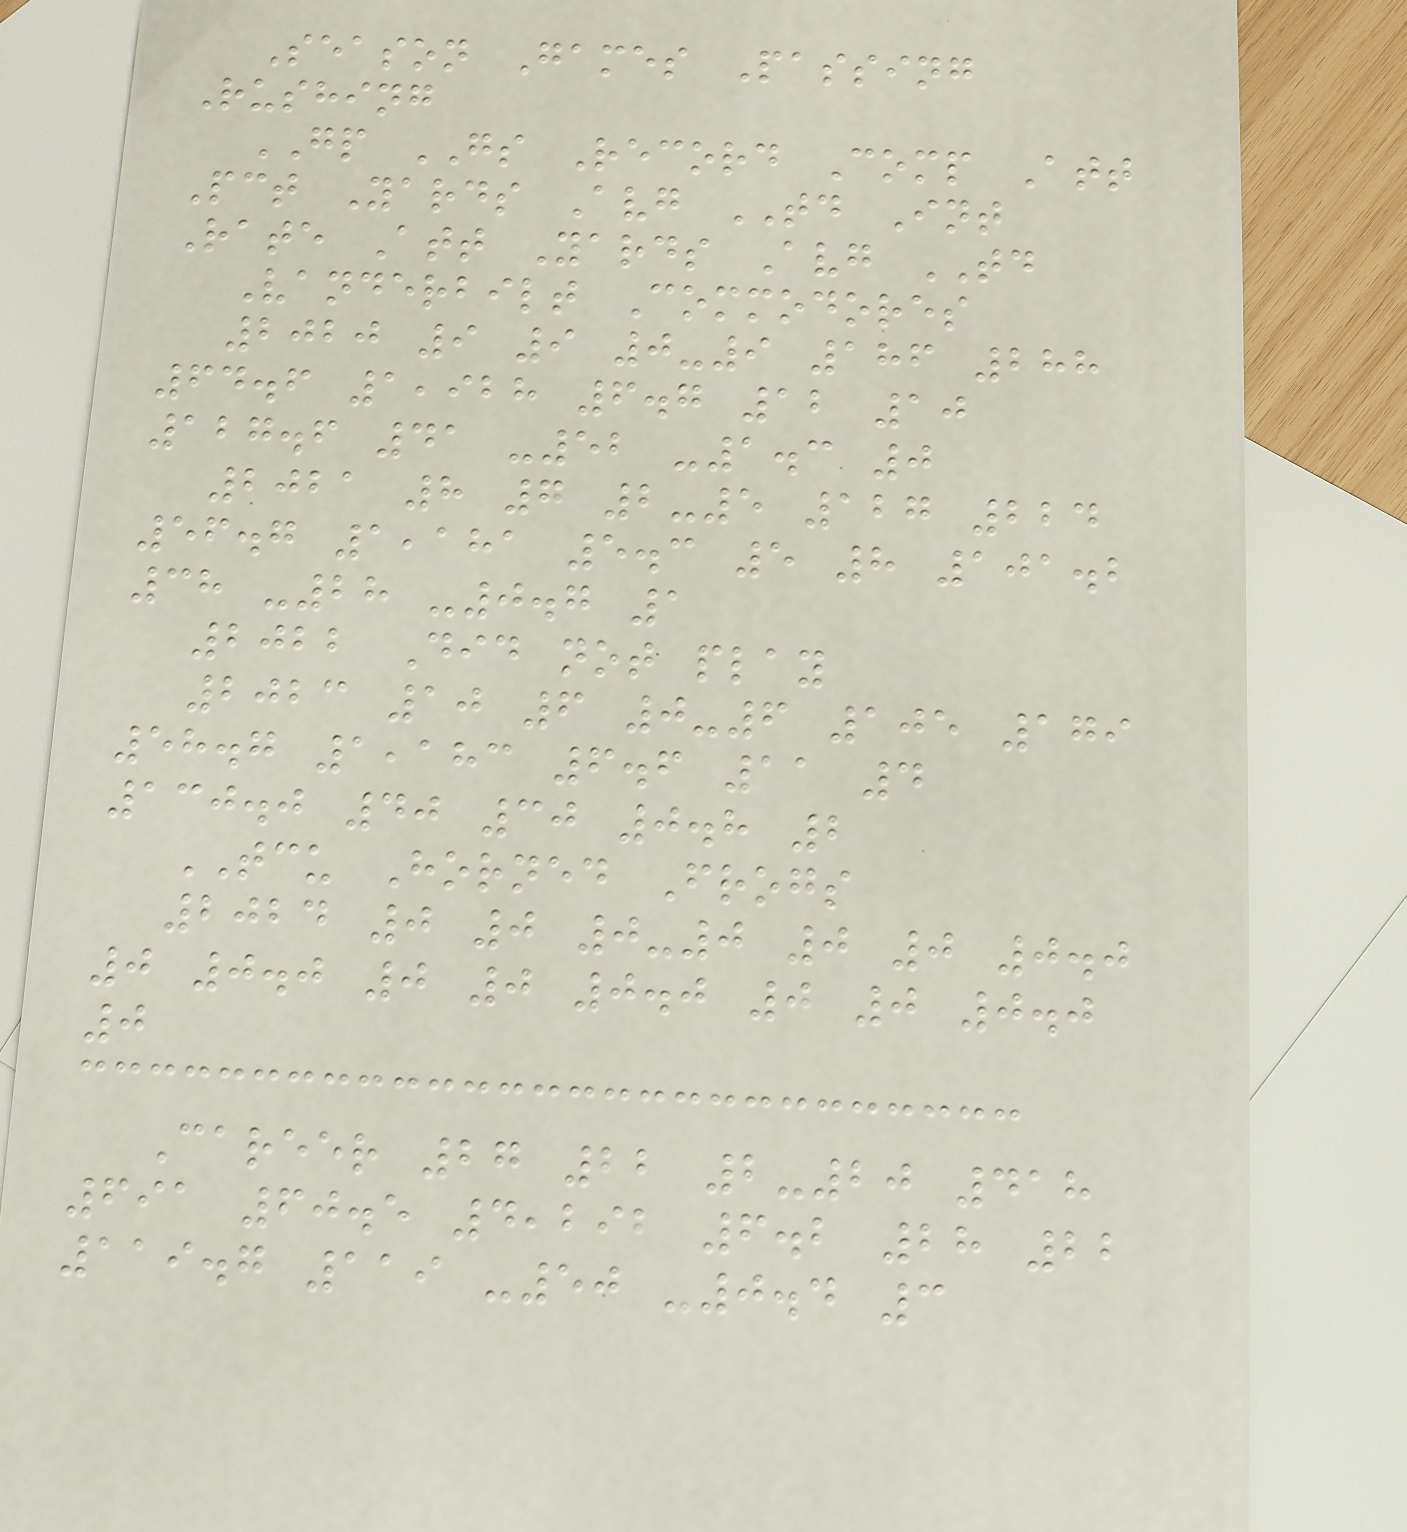Season Games Passing
Rushing
GP GS Record Comp Att
Pct Yards Avg TD Int
Rate Att Yards Avg TD
Vanderbilt Commodores
2020 9 9 0-9 186 288
64.6 1,928 6.7 12 10
127.6 41 -52 -1.3 0
2021 8 7 2-5 127 224
56.7 1,181 5.3 5 8 101.2
38 -28 -0.7 1
2022 Did not play
2023 10 6 0-6 105 179
58.7 1,183 6.6 11 4
130.0 40 30 0.8 2
TCU Horned Frogs
2024 0 0 0-0 0 0 0.0
0 0.0 0 0 0.0 0 0 0.0
0
Career 27 22 2-20 418
691 60.5 4,292 6.2 28 22
119.7 119 -50 -0.4 3
